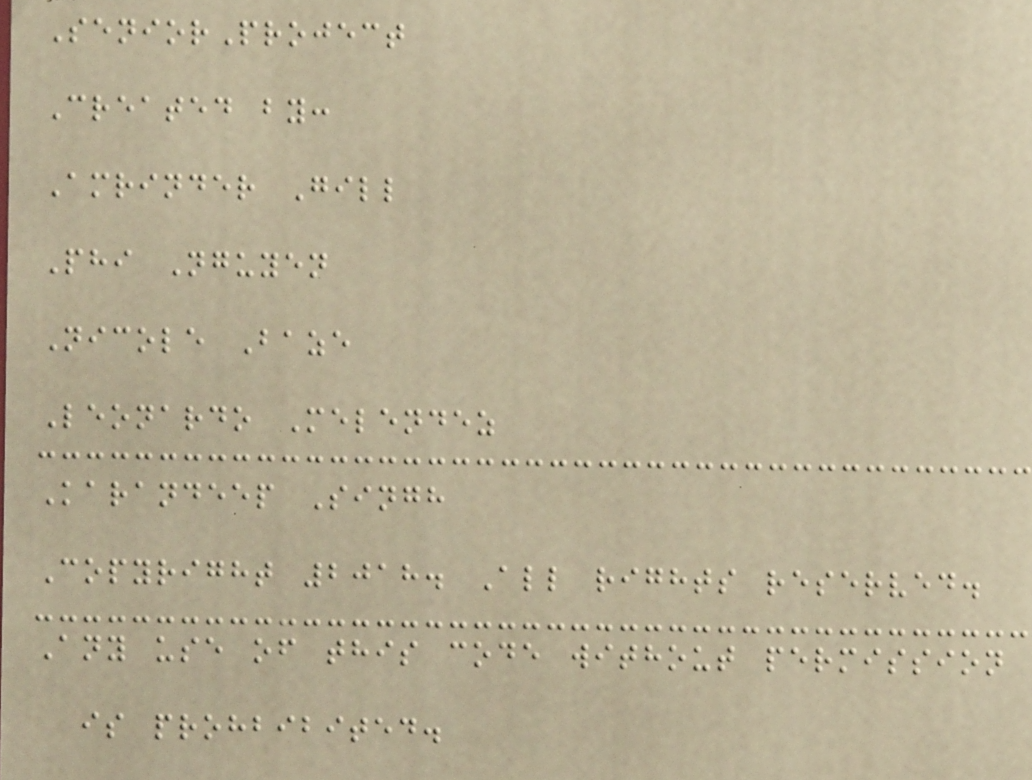SeniorProject
Created by:
Amrinder Gill
Phi Nguyen
Nicole Baze
Leonardo Melendez
Karandeep Singh
Copyright 2018. All rights reserved.
Any use of this code without permission
is prohbibited.
